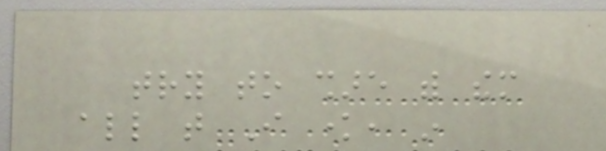try to share with them
all that I know, in
